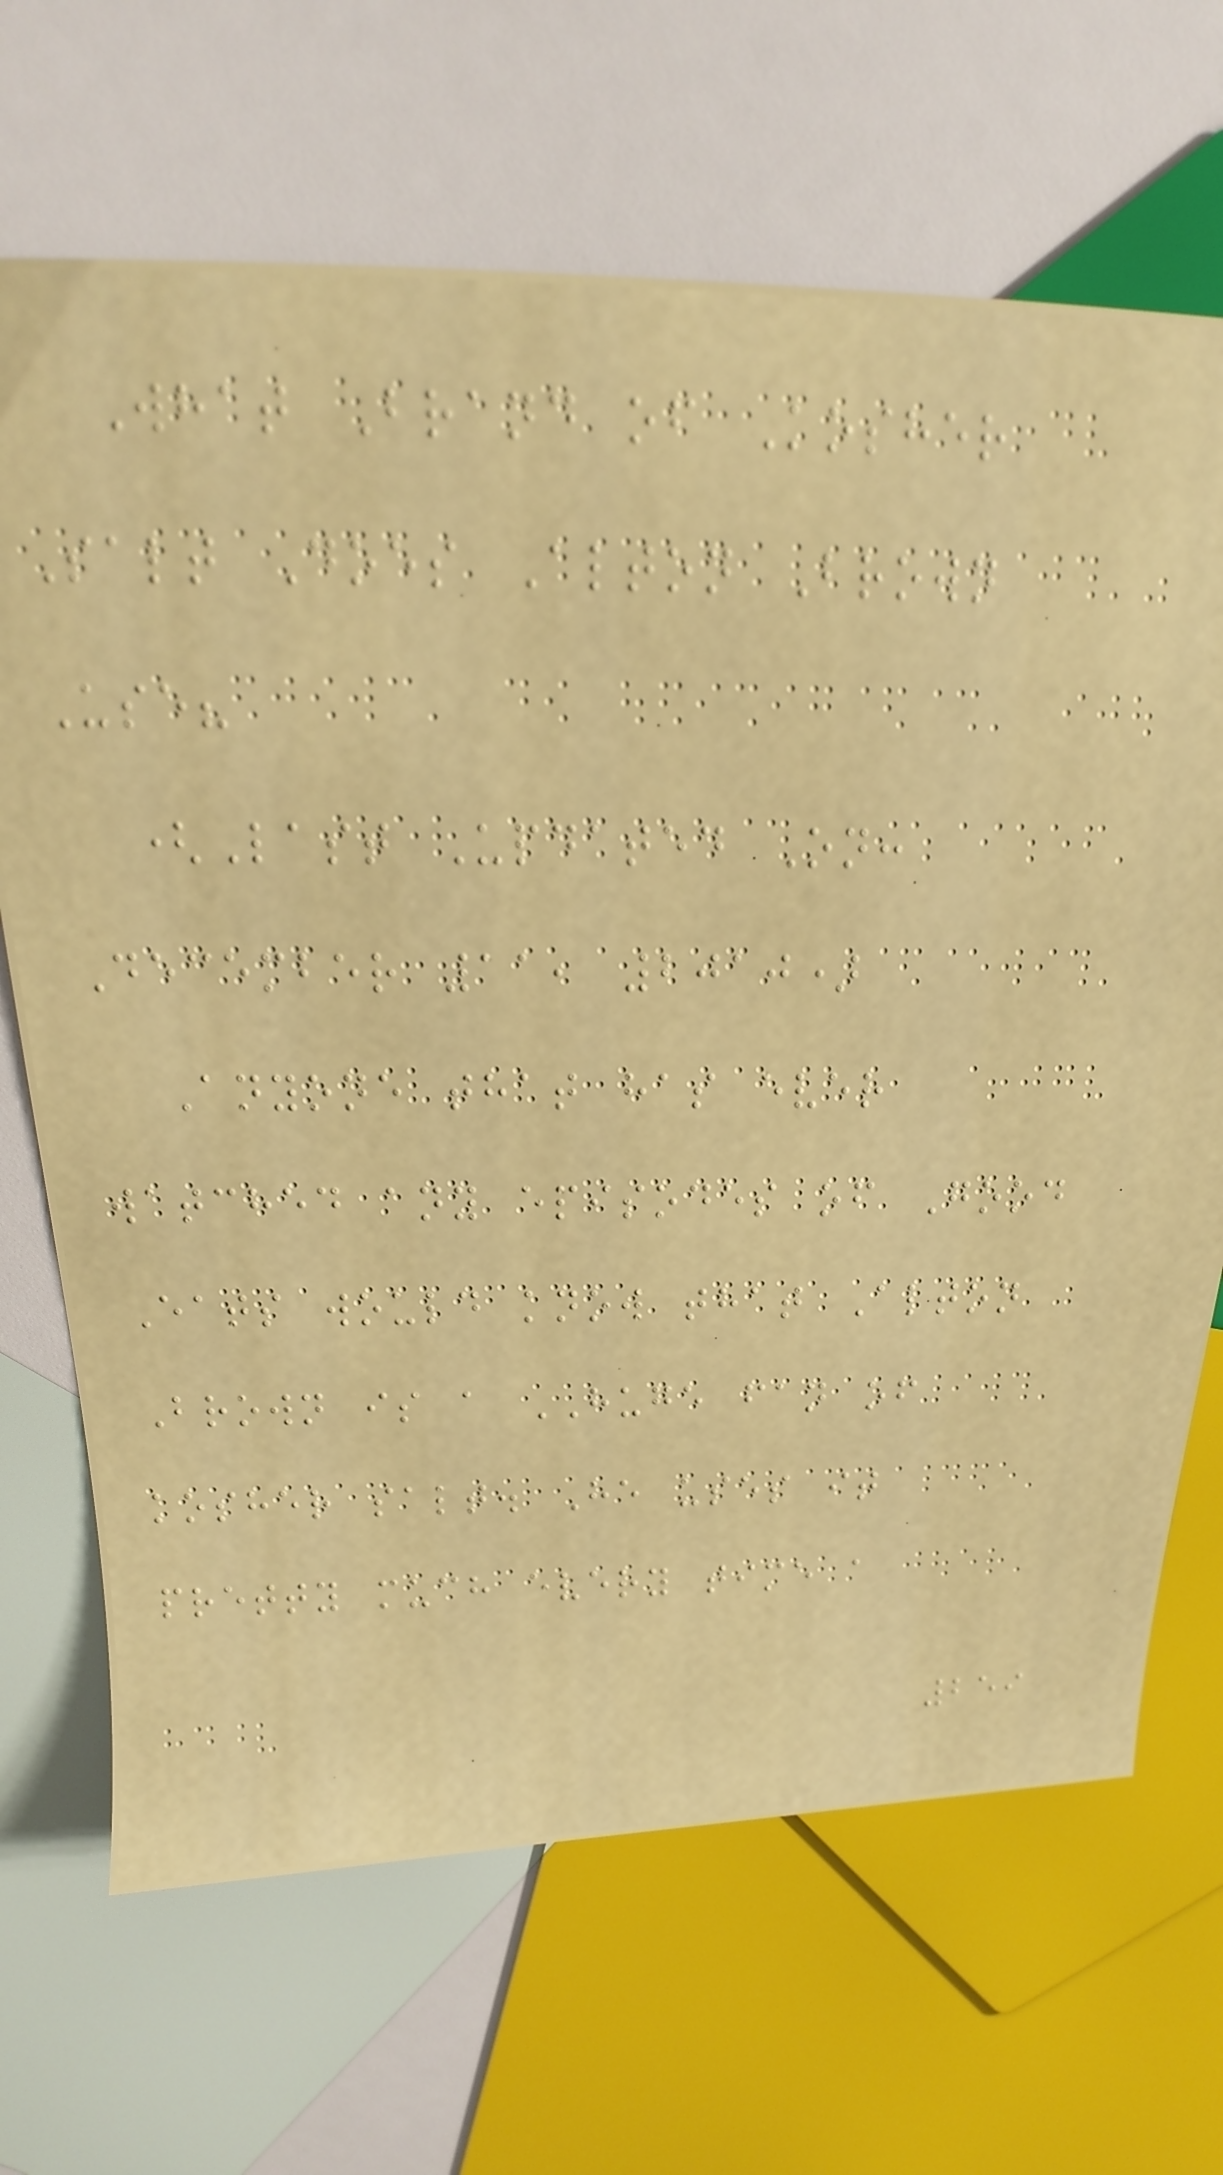What Brand of Kosher
Salt Does Alton Brown
Use?
(Last Updated On:
December 11, 2010)
Anyone that has ever
watched any episodes of Good
Eats would know that Alton
Brown is a HUGE fan of
kosher salt. He uses it
pretty much every time a
259
